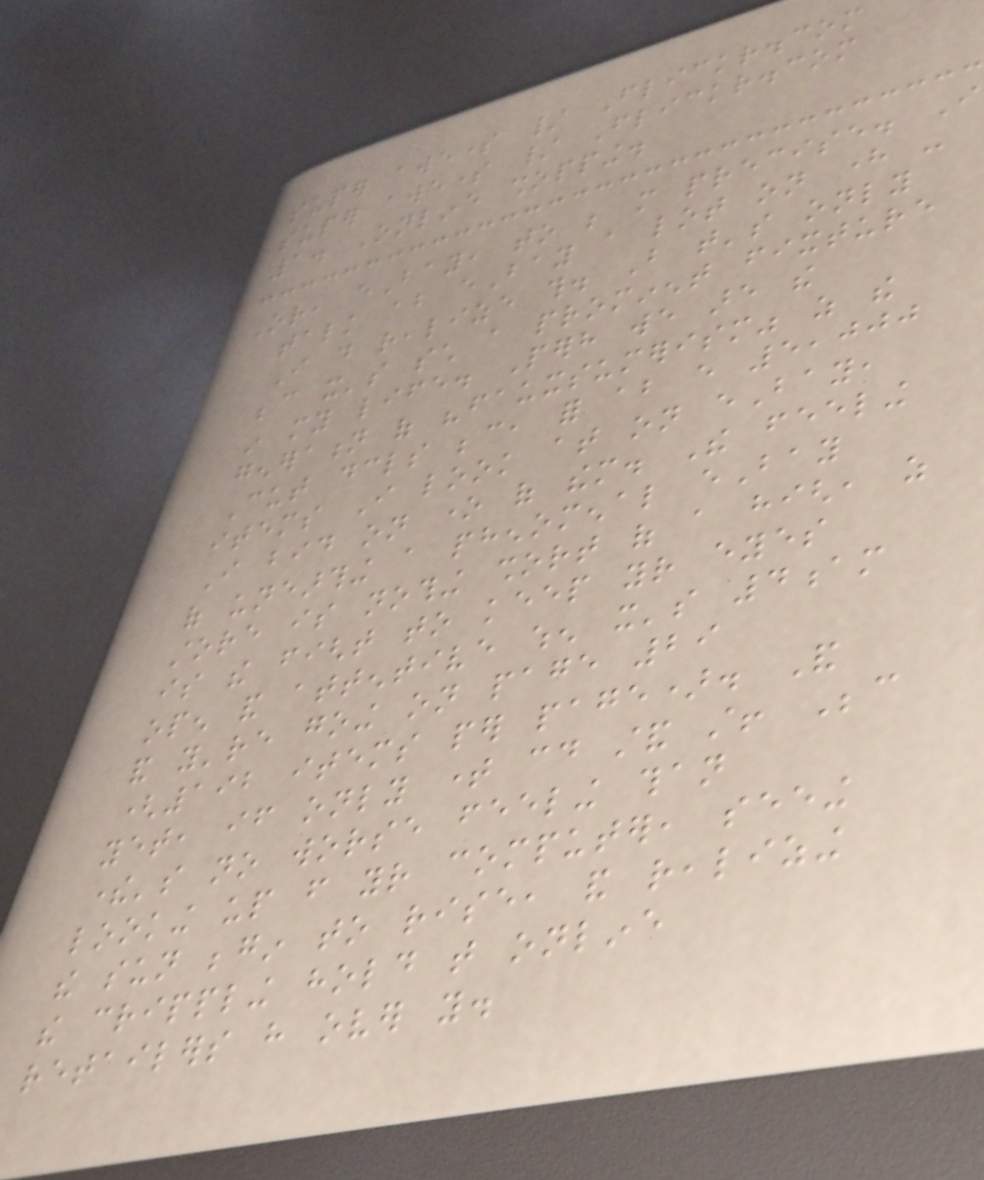super awesome / Flickr.com
super awesome / Flickr.com
1. Online shopping.
Or, eBay, to be more precise. I
talk about eBay a lot on here -
I do realize this. But that's only
because it's such a prominent fixture
in my life. Perhaps we are the
generation of "fauxsumerism" as the
Cut declares because, for about every 5,000
items I look at on eBay,
I bid on one of them. The feeling
of unearthing a phenomenal eBay
store is nothing short of a high, as
is the fight to keep your eyes
open and attentive when it's 4am
and you're going on page 29
(192 items per page). And
yet, if only time could stand still! Because
there's no worse feeling than
looking up from your computer, seeing
the sun begin to rise, and realizing
the crippling hold that online
retailers have over you.
